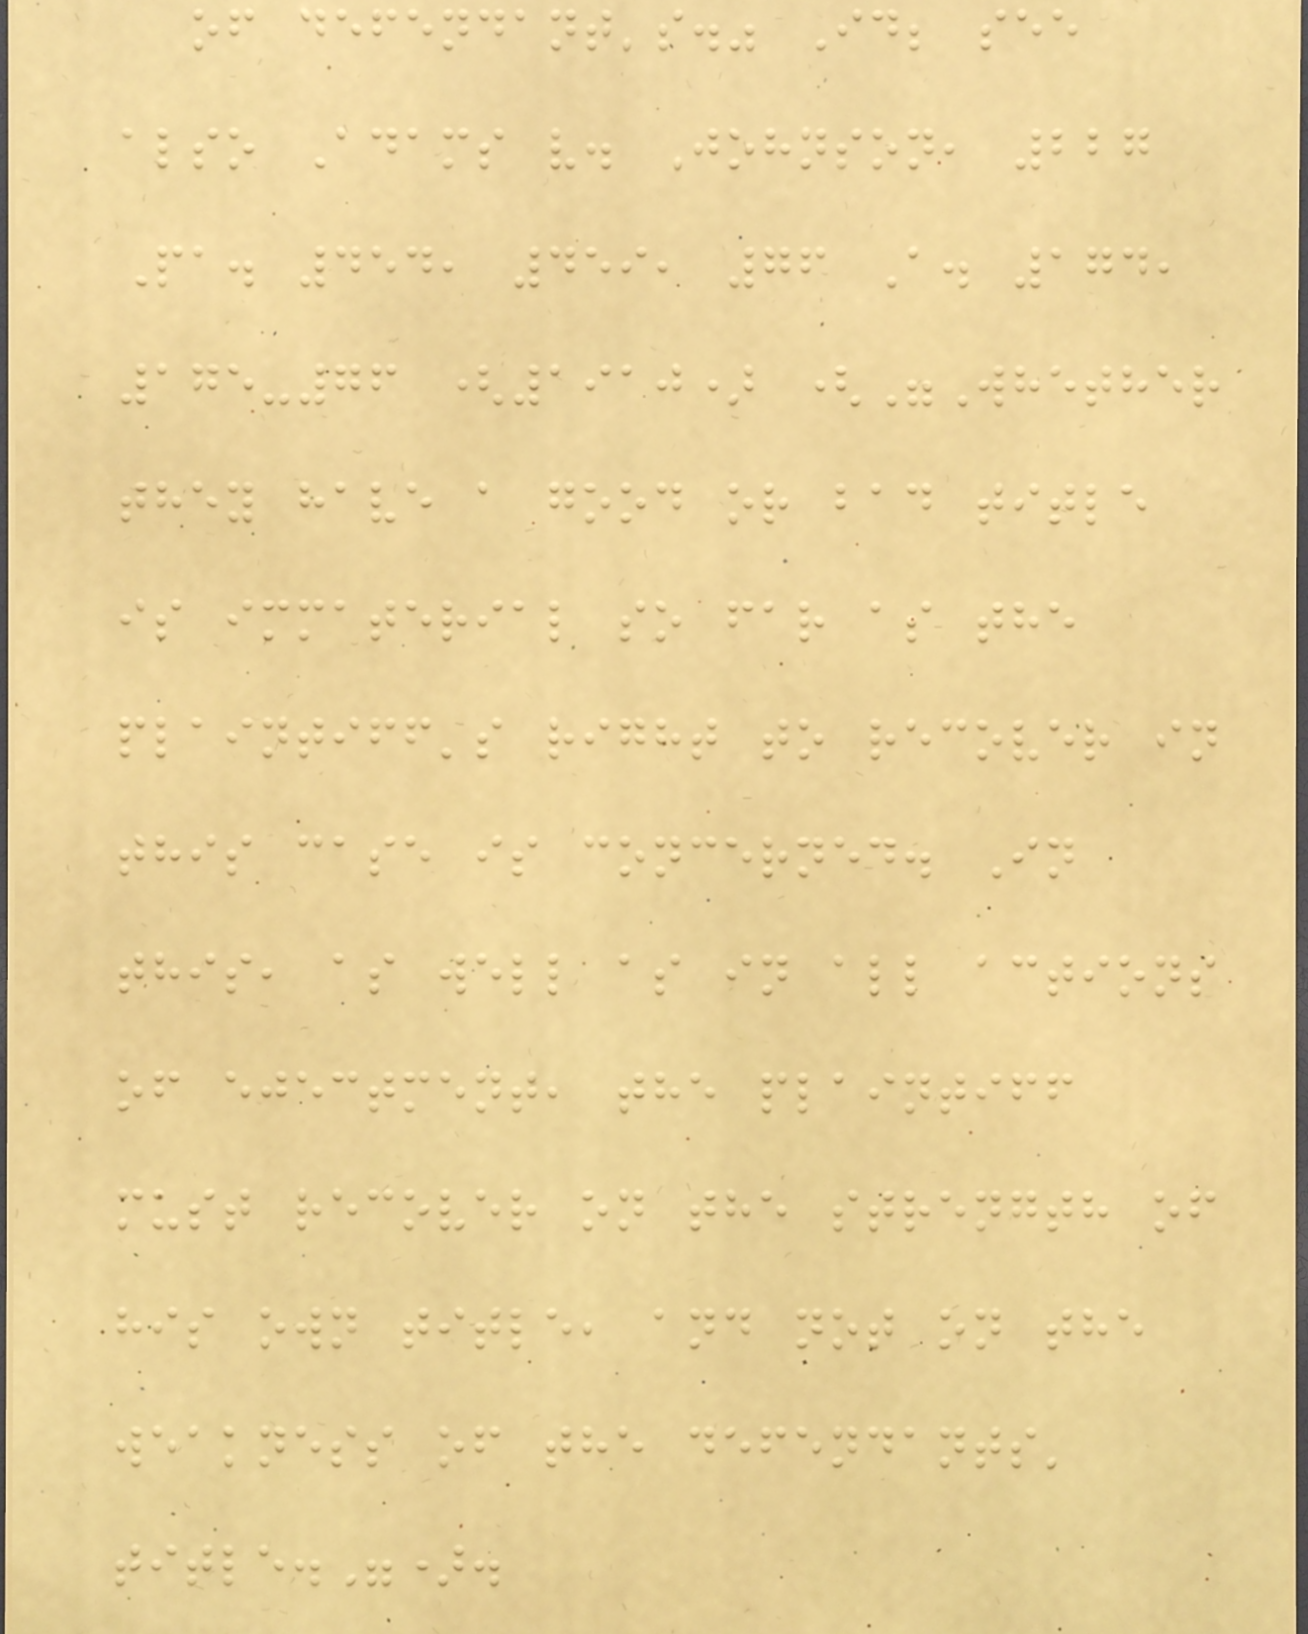of defendant's." Id; see
also Adams v. Johnson, 227
Pa. 454, 459, 76 A. 174,
175-76 (1910) ("Whether
they have a good or bad title
is immaterial so far as the
plaintiff's right to recover in
this case is concerned. In
this, as well as in all actions
of ejectment, the plaintiff
must recover on the strength of
his own title, and not on the
weakness of the defendants'
title.").
